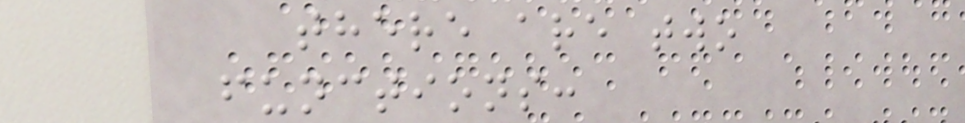there are two
functions:
